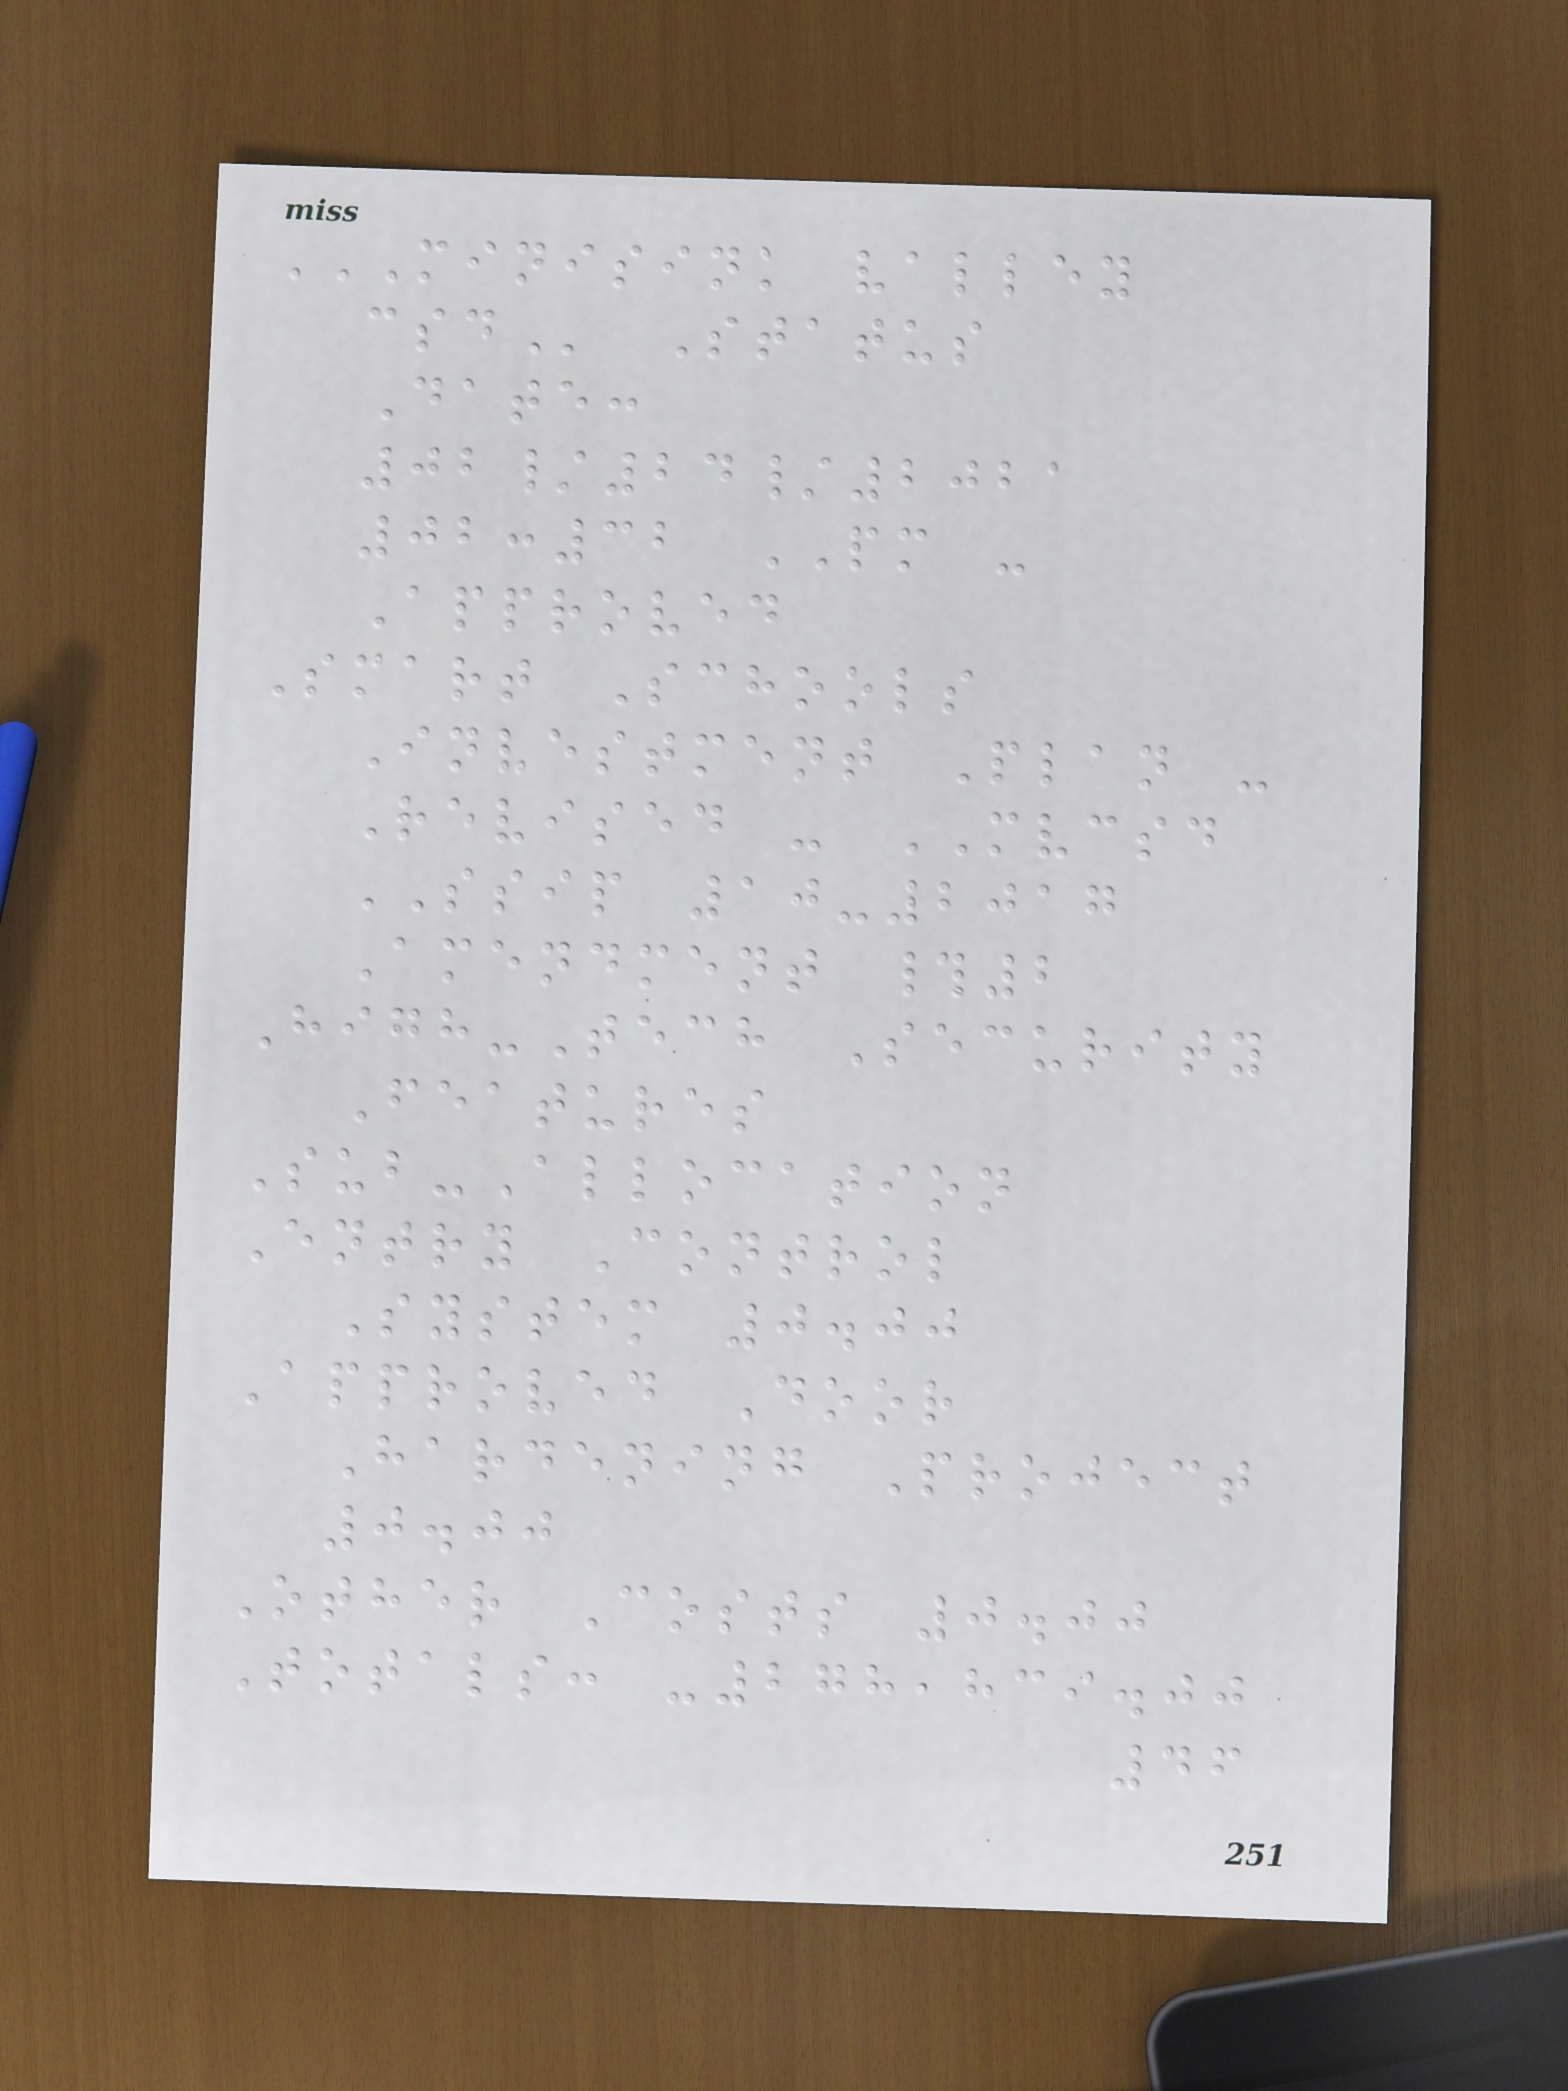MINISINK VALLEY
CSD Status
Date:
02/24/2021
02:32 PM -
Approved
Smart Schools
Investment Plan -
Revised - MVCSD
SSIP 10-2017
Amendment #2
High-Tech Security
Features
Sub-Allocation
Entry Control
System 0.00
Approved Door
Hardening Project
0.00
Other Costs 0.00
Totals: -278,839.00
46
